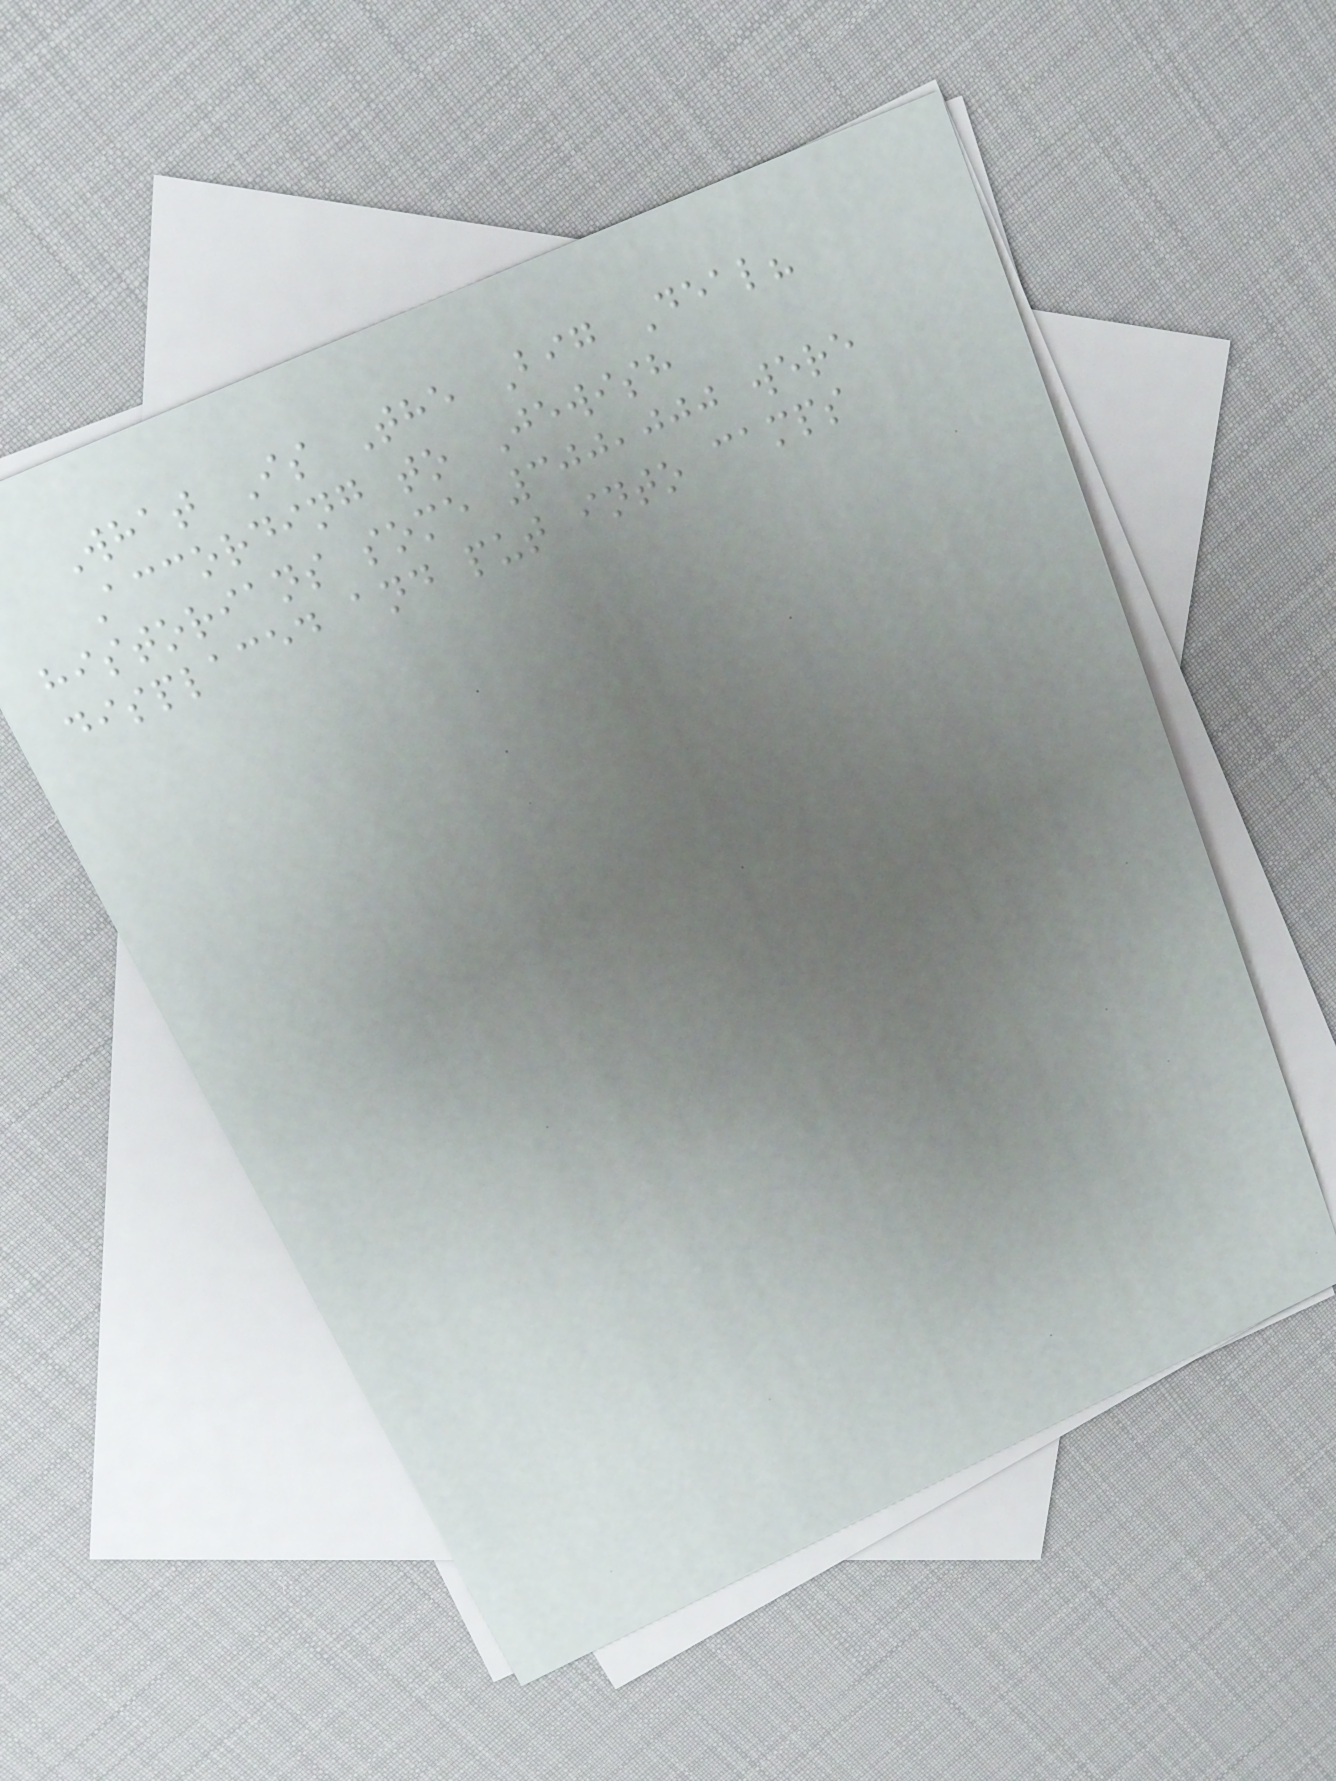What Is The Big Deal?
According to Jewish
historians some 300,000 were
displaced and put into camps
